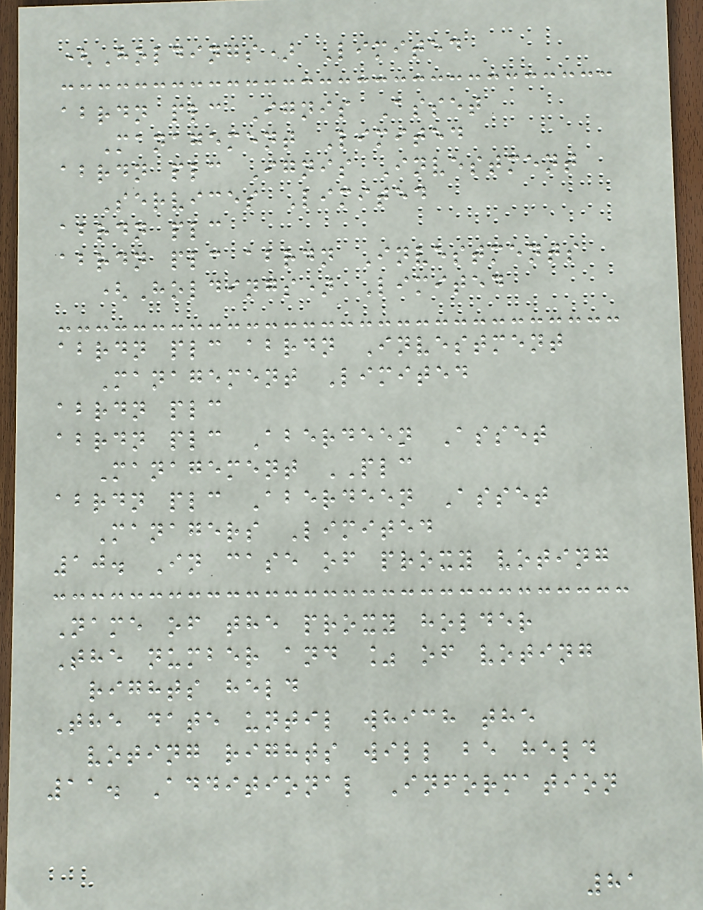(Holdings) Limited
abrdn plc Ignis Asset
Management Limited
abrdn plc Ignis Investment
Services Limited
abrdn plc
abrdn plc abrdn Investments
(Holdings) Limited
abrdn plc abrdn Investment
Management Limited
abrdn plc
abrdn plc Aberdeen Asset
Management PLC
abrdn plc Aberdeen Asset
Managers Limited
10. In case of proxy voting
Name of the proxy holder
The number and % of voting
rights held
The date until which the
voting rights will be held
11. Additional Information
81
